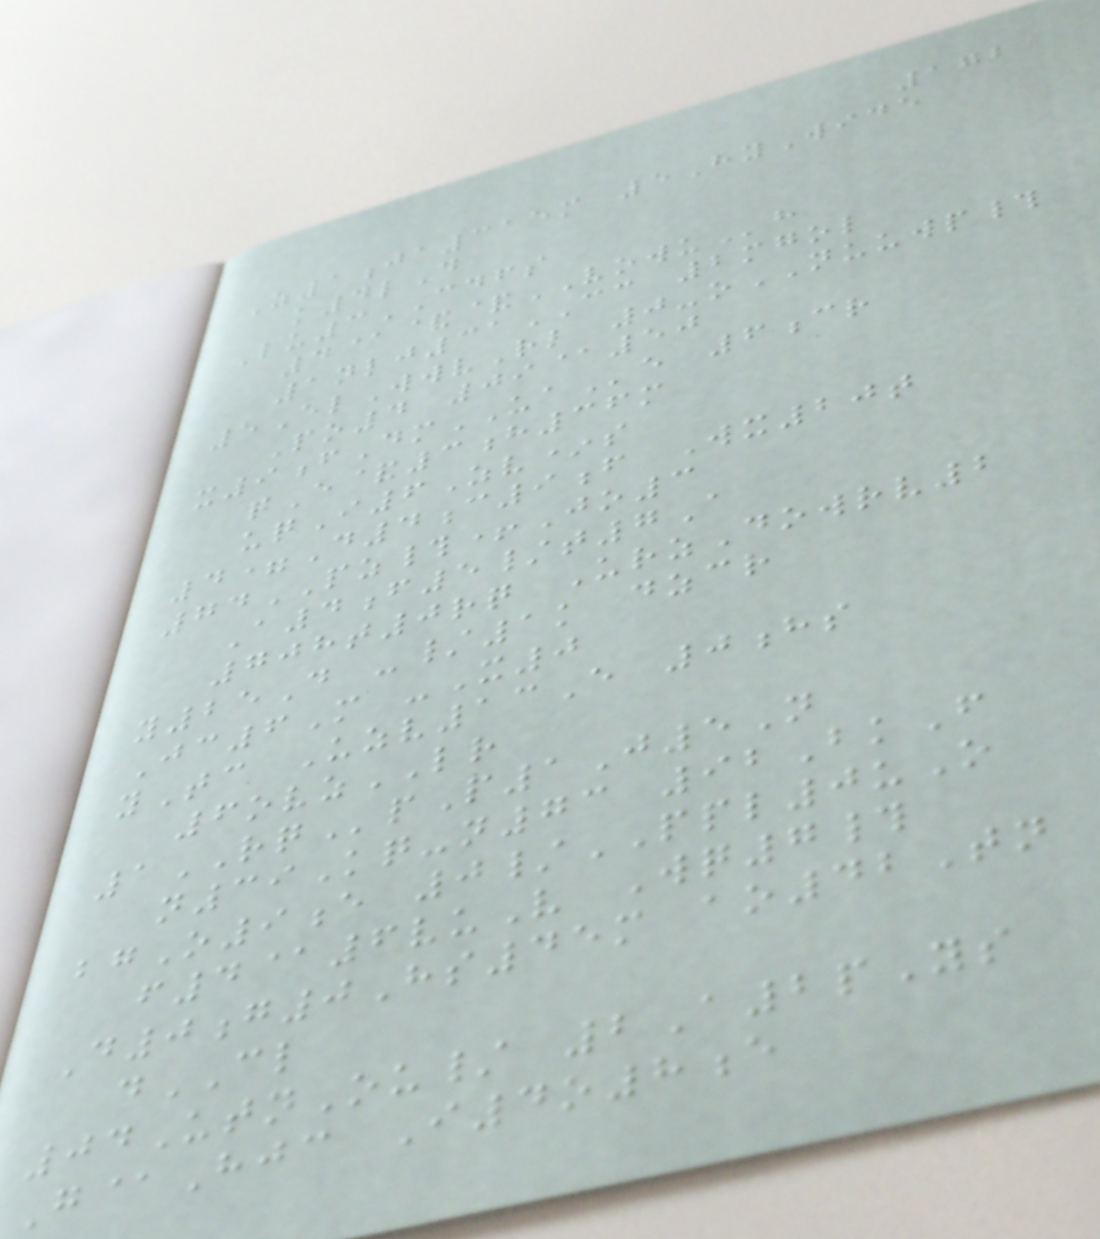172
Z1ja315m 5HyWide
k4lD
Lu3CDFS
4@&&VOWUh
1nlj31CC 2mgol
5ElWwvRl 0-oNUUWP#
Po4 09@50
x9fDmUAe 6cr
qE&3h36m
uqI6Zv*s
4=D4c9f Wx20t
74PZ#+Jo3
A4f5/t7A
708t0rq UrzDowrv2
y25D -/1k dzcr
Jc6M -X0
yTc Uzv13E 0hs
6ovzLR
1RQpP1J5N
n39Kq-n73 92BkF
bgO9e 0/PPL0uO
f4@6vuV Wq7#
D0g0Hs45m ao42Tn
dCL
04UtnOu/ 2A2pYs
G@Hjc I4o8e
